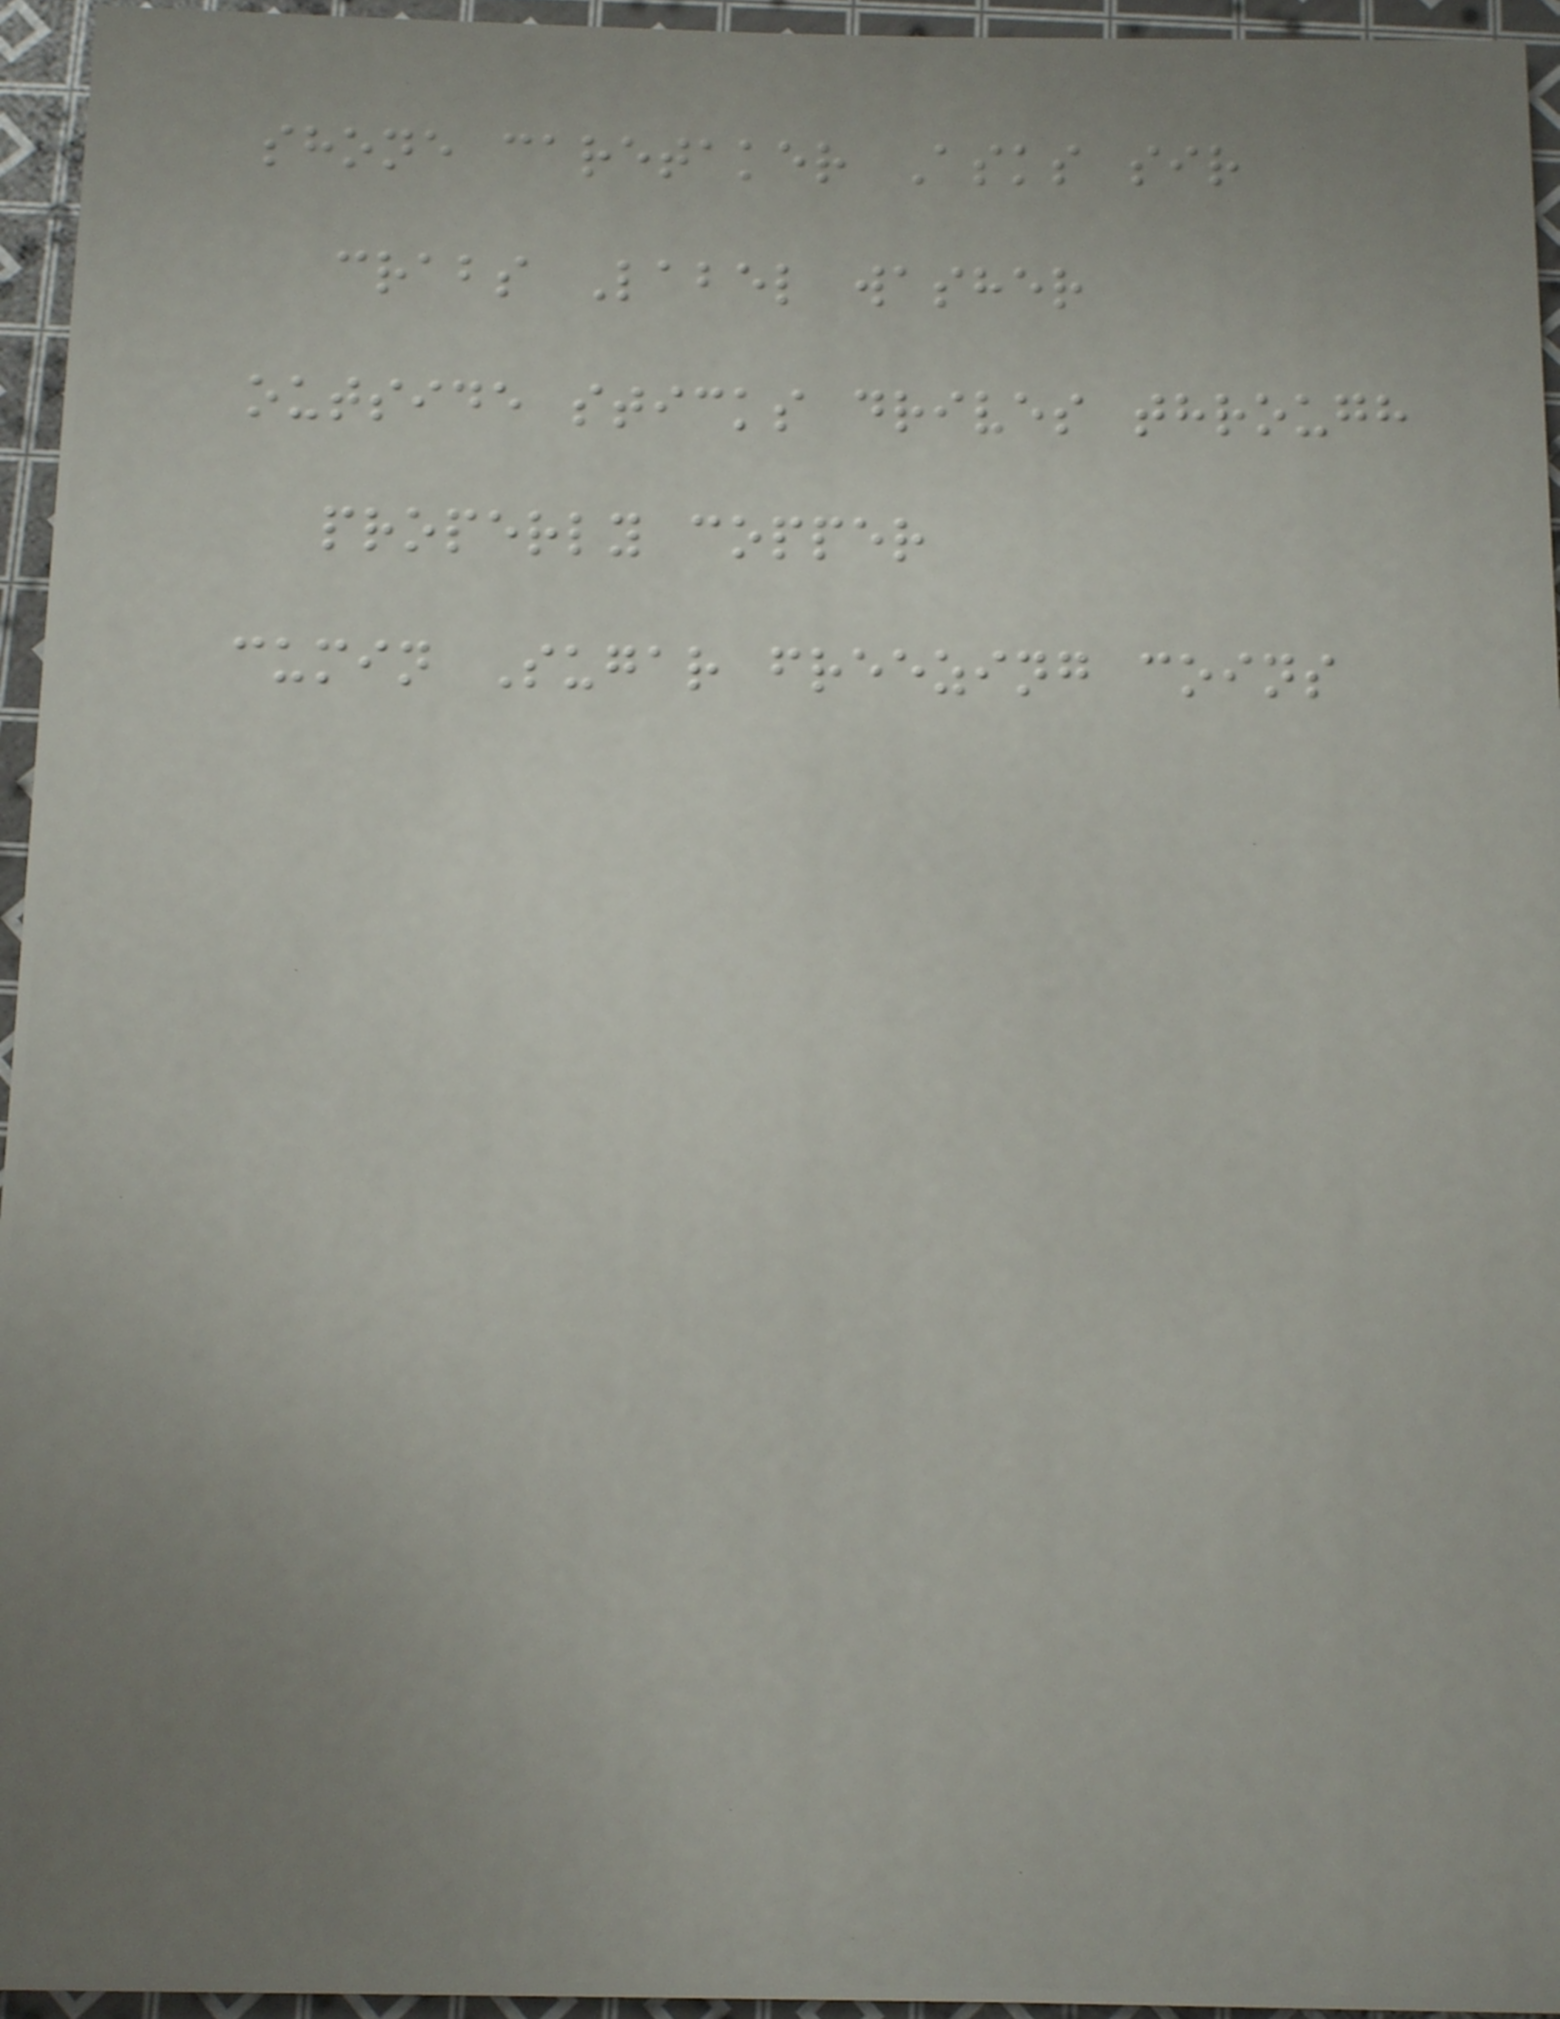shone caretaker Asks sir
crabs Label washer
outside sticks drives through
properly copper
cumin Sugar freezing coins
